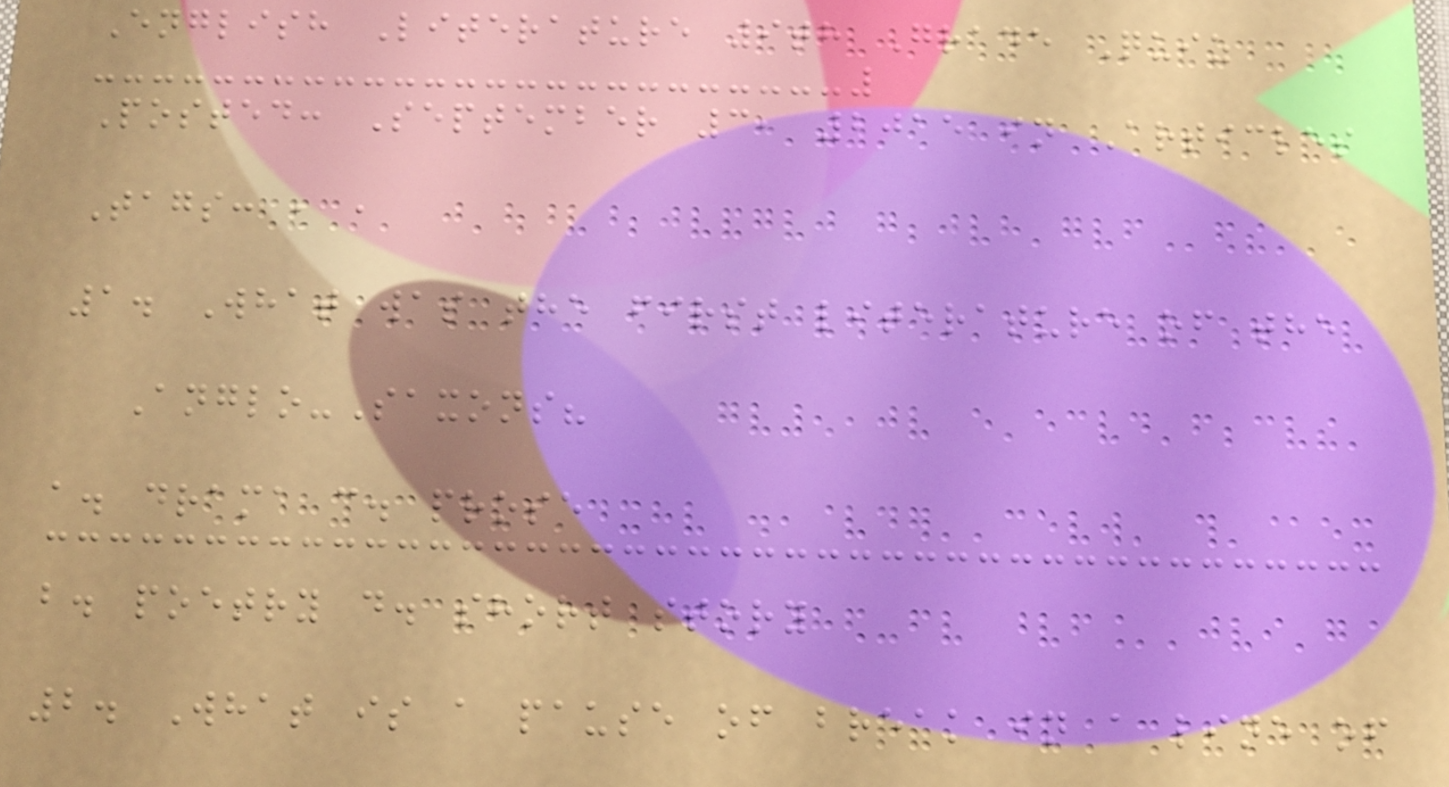English Literature 9th Grade Quiz
Posted: September 3, 2015 in Articles
Tags: , ,
1. What was the first literature of the
Anglo-Saxons?
a. drama c. prose
b. poetry d. short story
2. What is a pause of break in a line of
